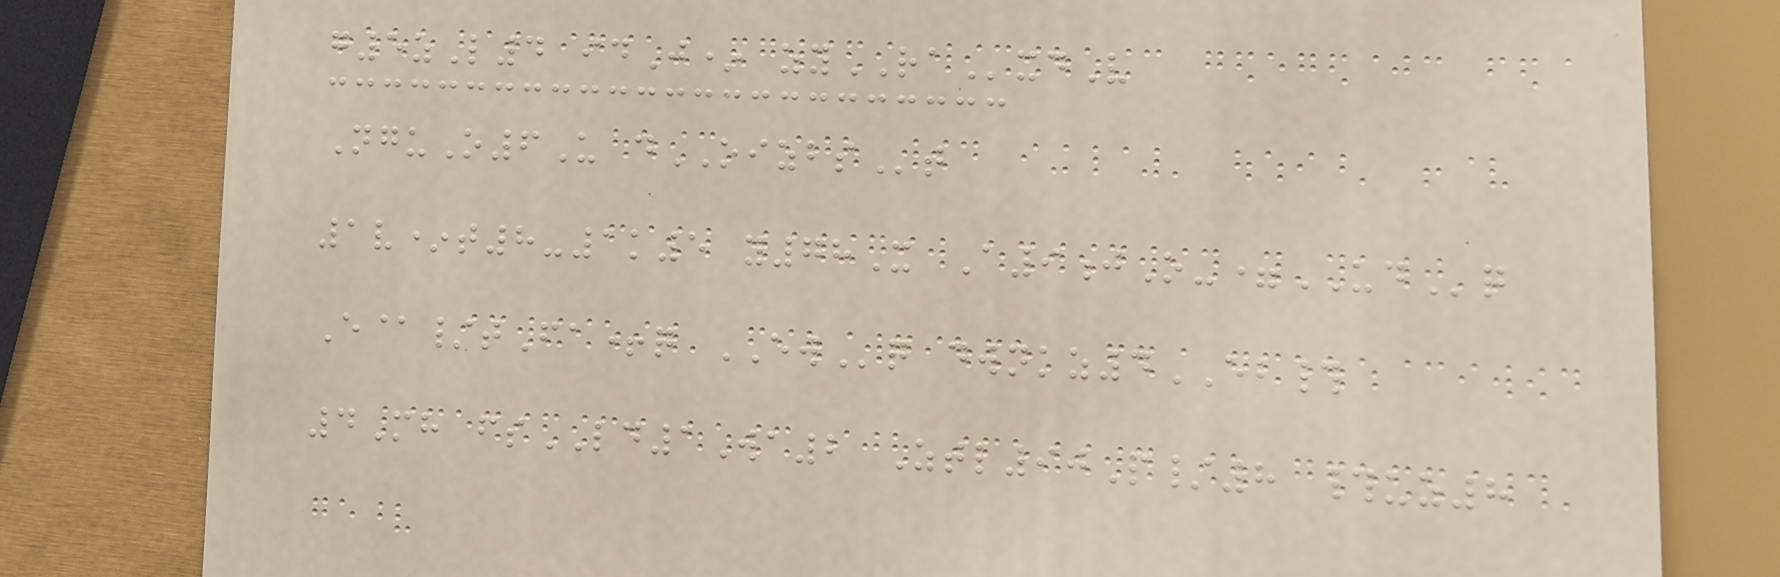g5zL4 idJ* zyRAxdV
NguO6U dOIZBSt
1v*t8-1k5 y78X A9jO-=UDq
E@/tFa+q EWq dwnkz4EB#
4Mh fsLD1Wa2 Ztl90P/8 #uz8
